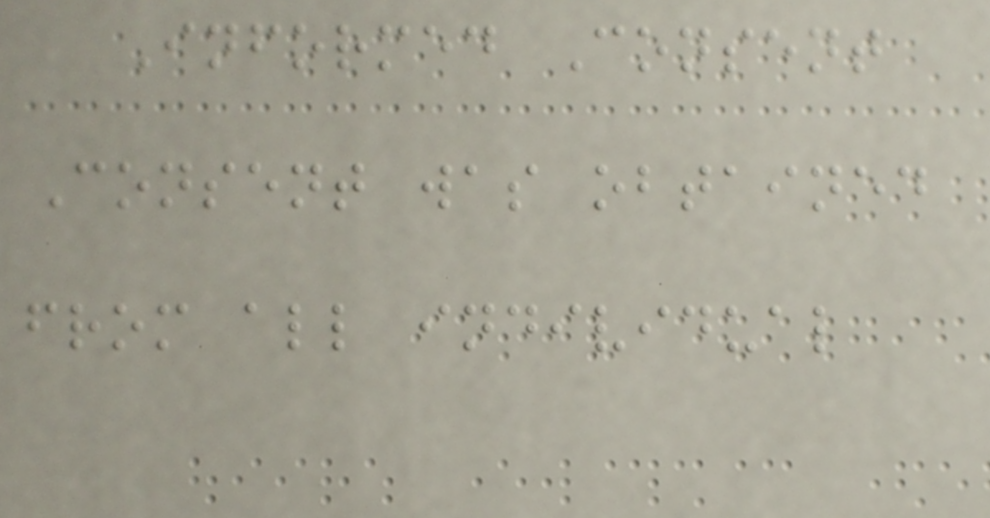Informed Consent
Consent was obtained
from all individual
